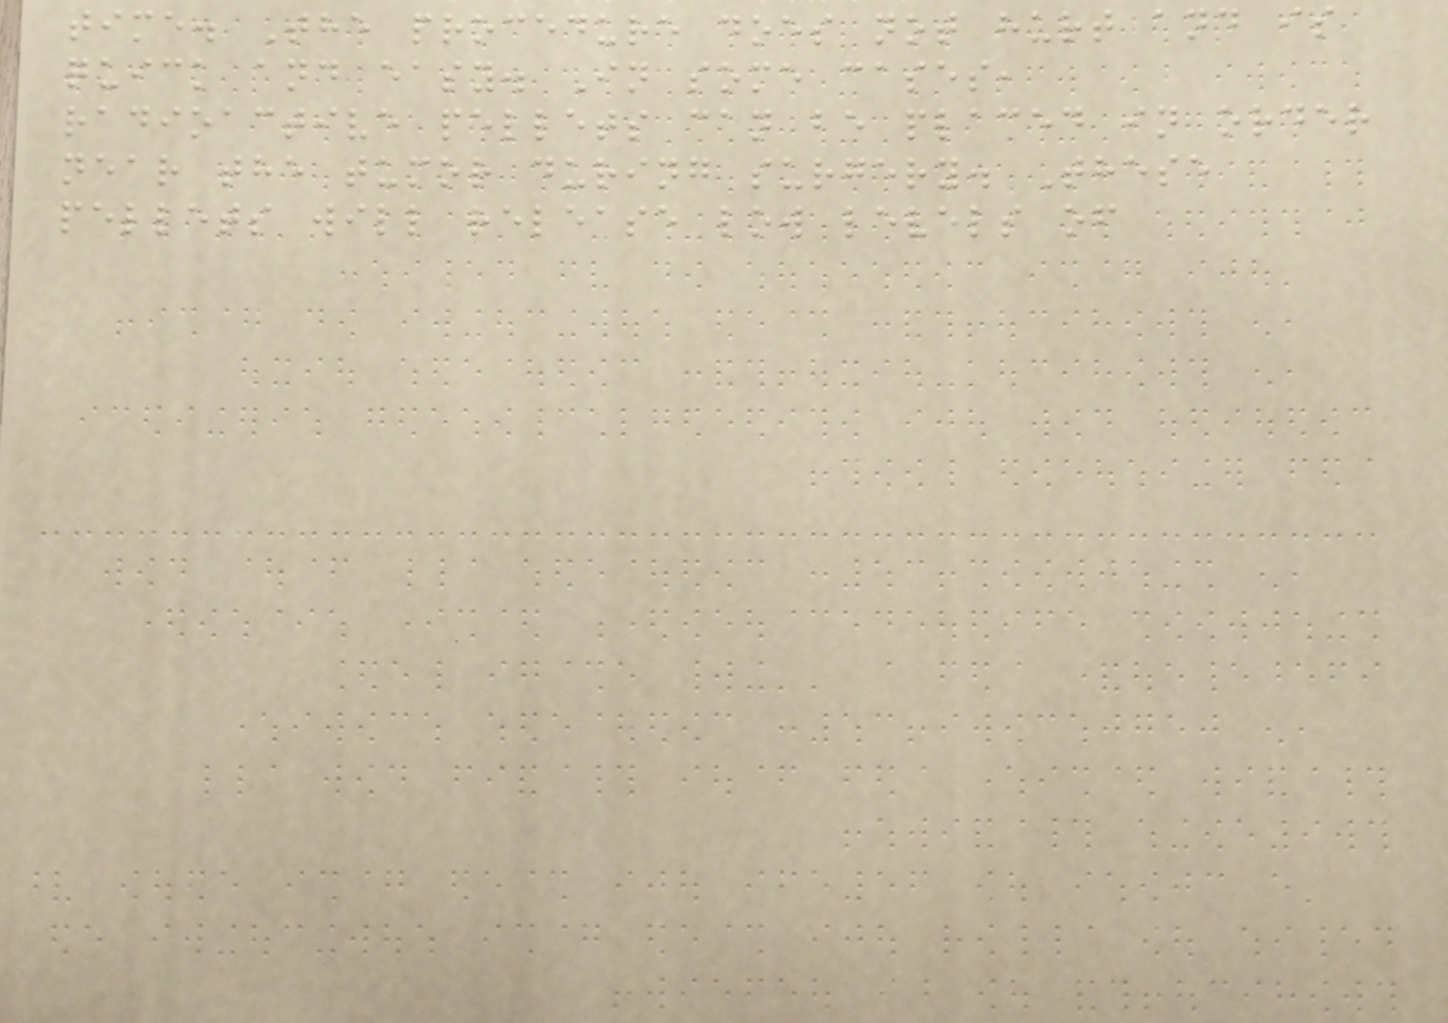time. The procedure does not hurt and is
quick and easy. In some cases,
radioactive pellets can be placed in order
near the tumor during surgery. These
pellets will release low levels of
